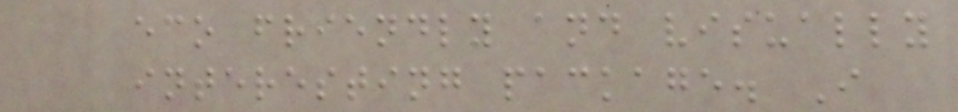eco friendly and visually
interesting package. I
